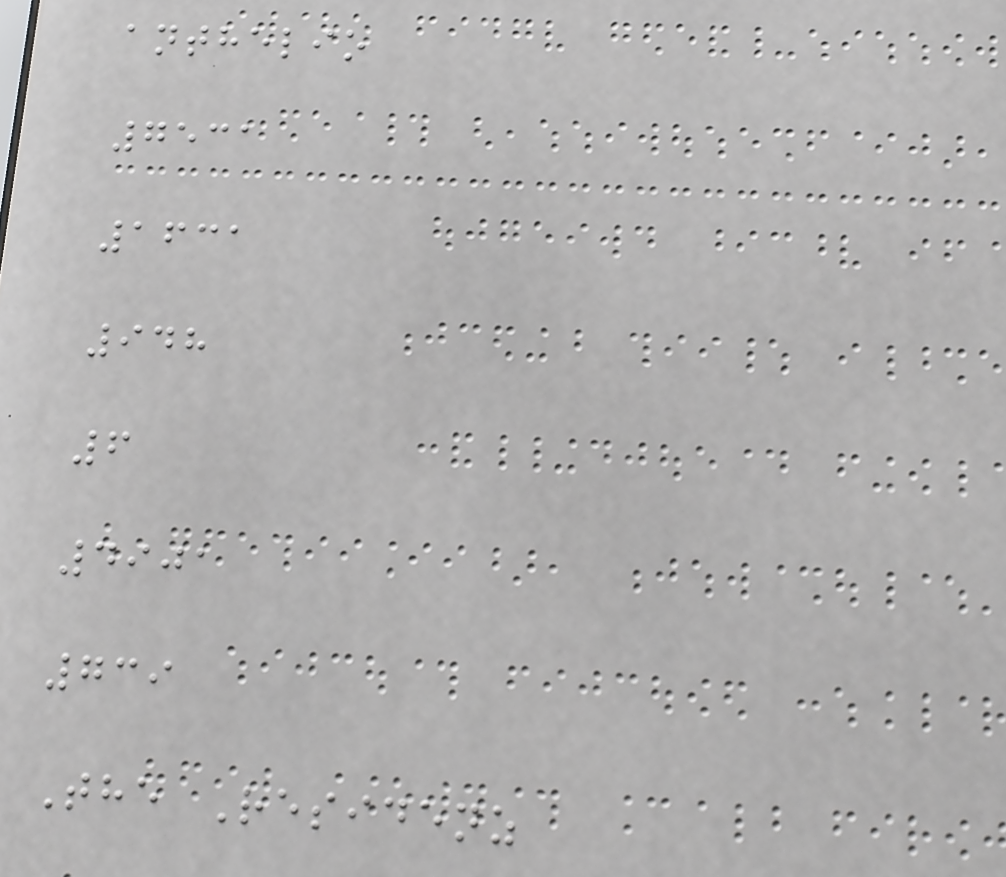anthelio
7531
1631
948
6
4901
739
The Residenz
